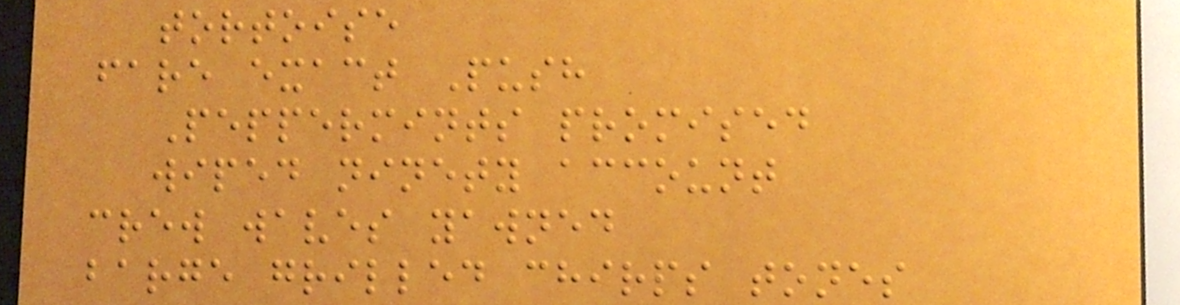tortoise
fare exact Push
Peppermints promised
wiped ninety account
crew waves yawned
barge grilled chirps tones
